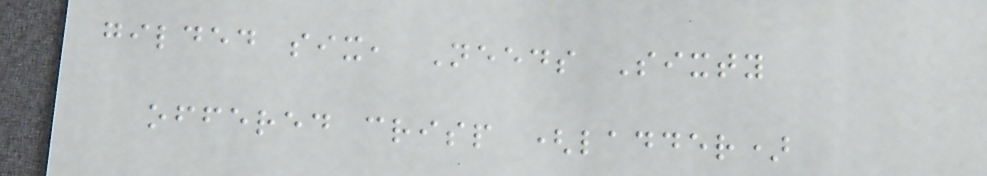gilded six, Needs Sixty
offered crisp (ladder)
